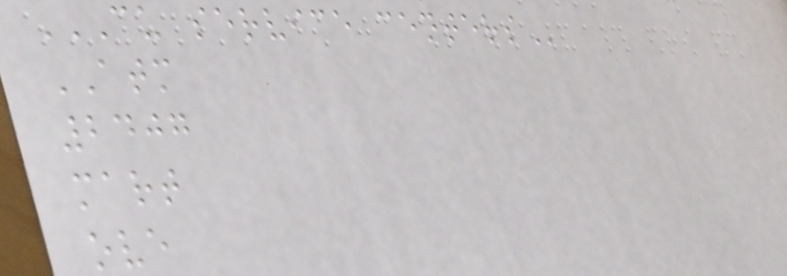CU SERVICE CENTERS
ATM
2407
mart
ove
